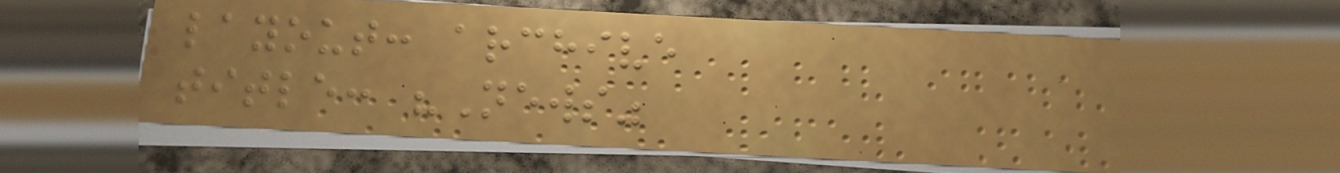layout: archive
title: "News"
